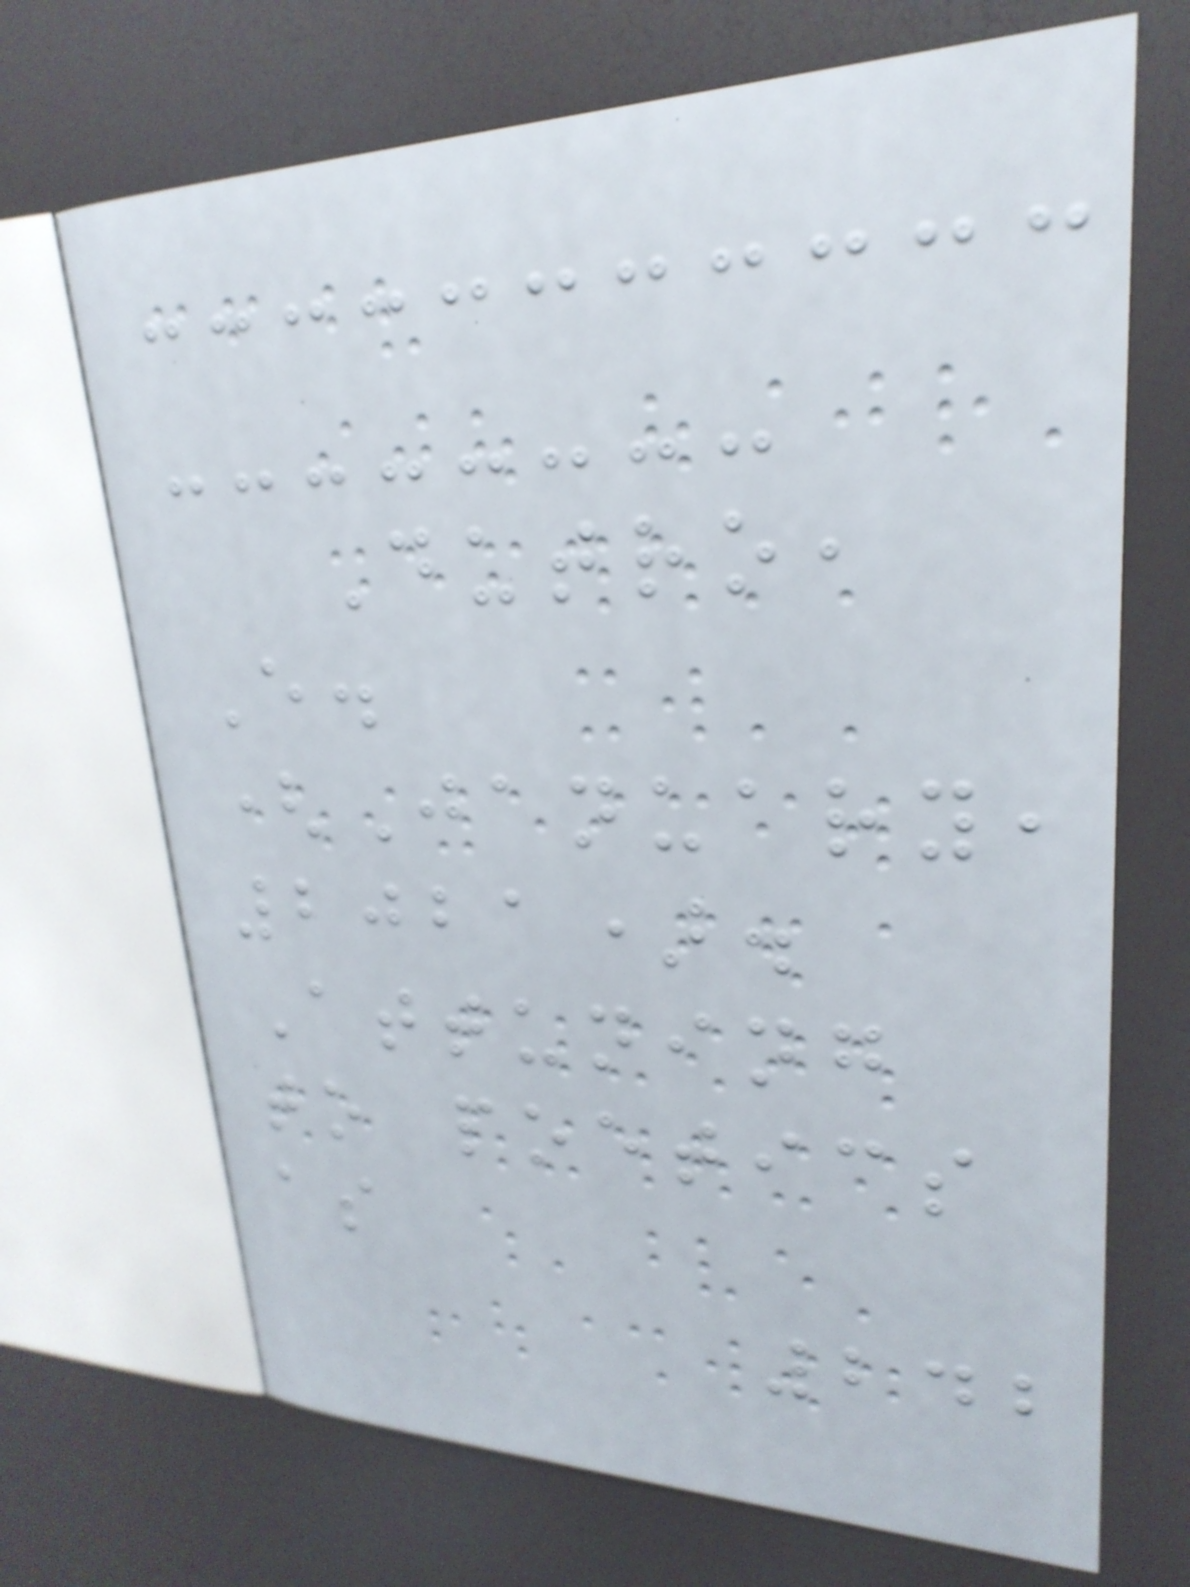Dutro,
E.
(January,
2021).
Attuning
to poetics
as
242
